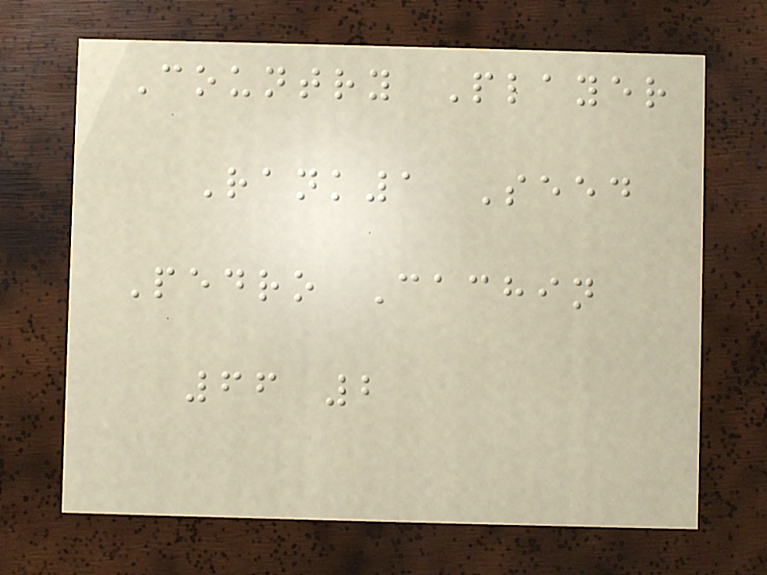Country Player
Rank1 Seed
Pedro Cachin
66 2
